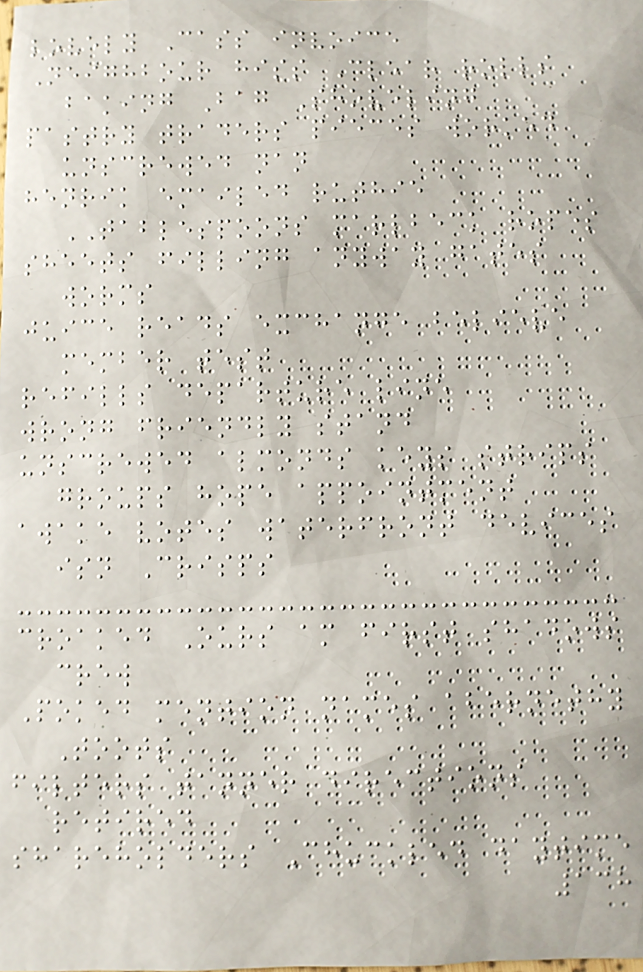lovely Cass invoice
Neighbour hiss Clear rolls
baking Bag Shoveling
pastry traders pieces worked
unscrewed nan
henrik emailed ruthie
TABLESPOONS marlbeck ropes
sheets filling anyway gates
worms
juice reads exchange believe
member test
refills departure line
wrong friendly stand
unscrewed almonds keys strips
groups hope appointment
awake votes waterfront devices
isn Crisps
croaked Ours am first shadows
crew
Poked mention names abernethy
Toots
filters tanner directions
retired
shareholders Chuckled daytime
138
